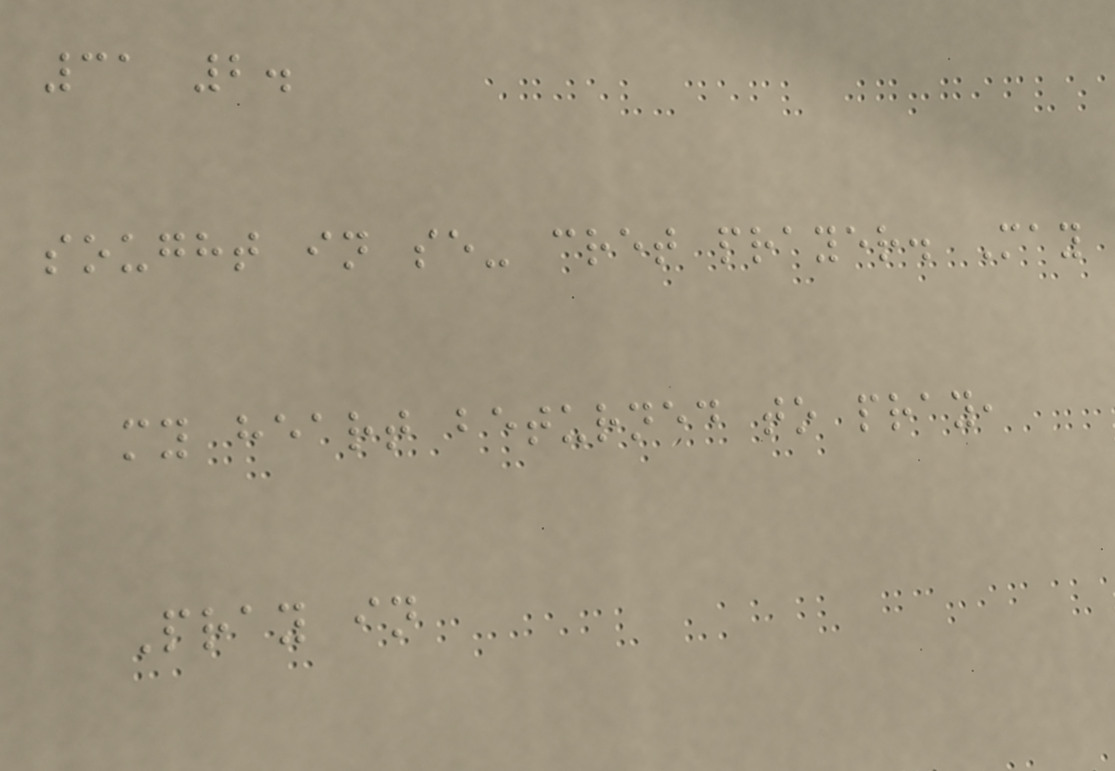31 2.
sought in se- cret prayer. May
my heart beturned to pray,
Pray in
